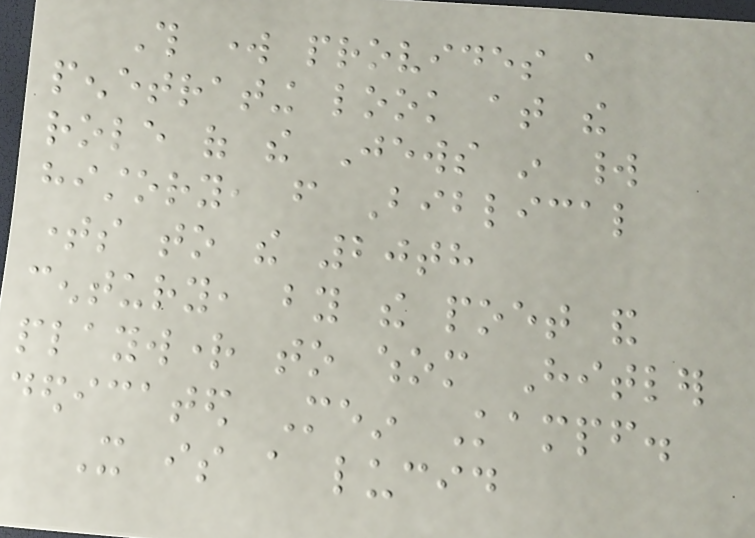This work provides a
penetrating look at the
role of the Jews in world
history, from Biblical
times to the 20th
century, by the poet and
playwright to whom Hitler
dedicated Mein Kampf.
It is a lucid
